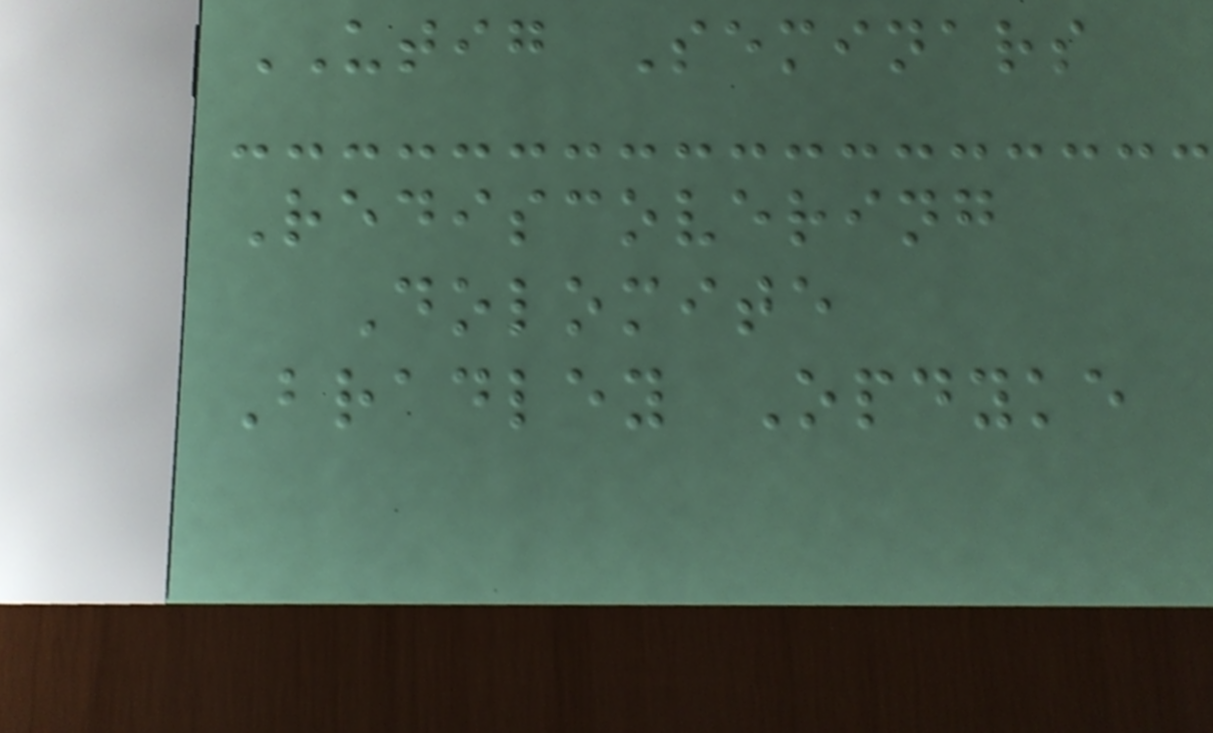UTIG Seminars
Rediscovering
Dolomite
Bradley Opdyke
